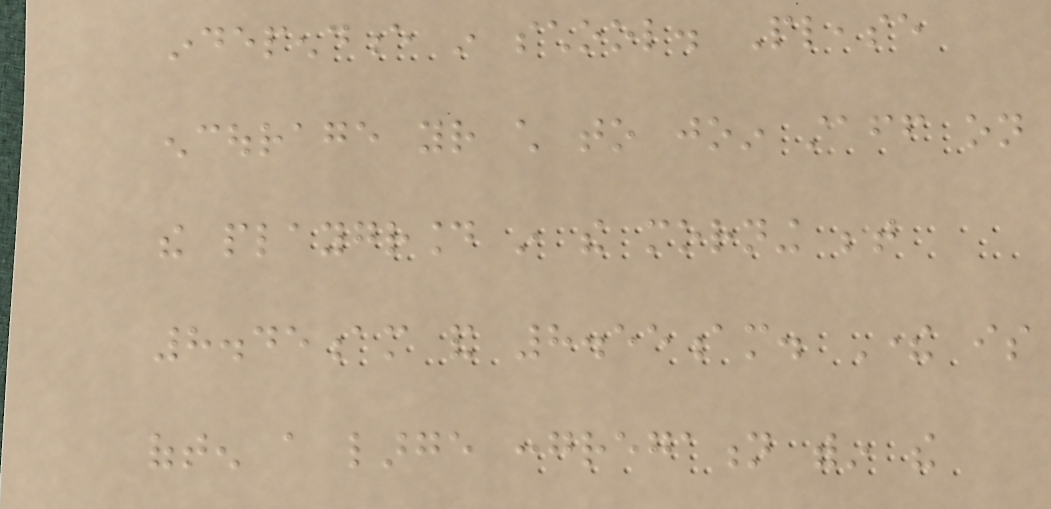independence in school. Please
encourage your child to join staff on
the playground in the morning between
8.45am and 8.55am. There is
often a large congregation within the
